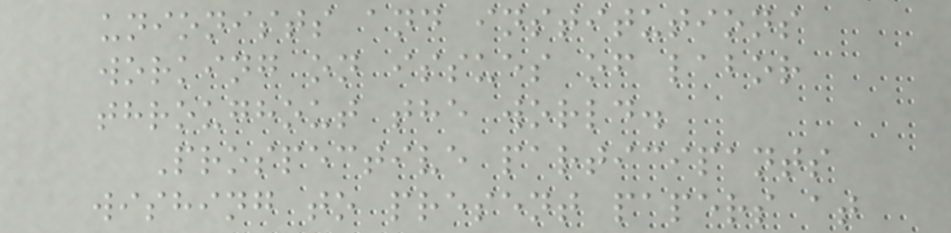unionists and institutions
working on issues of labor
throughout the world.
Prospective participants
wishing to present papers at
